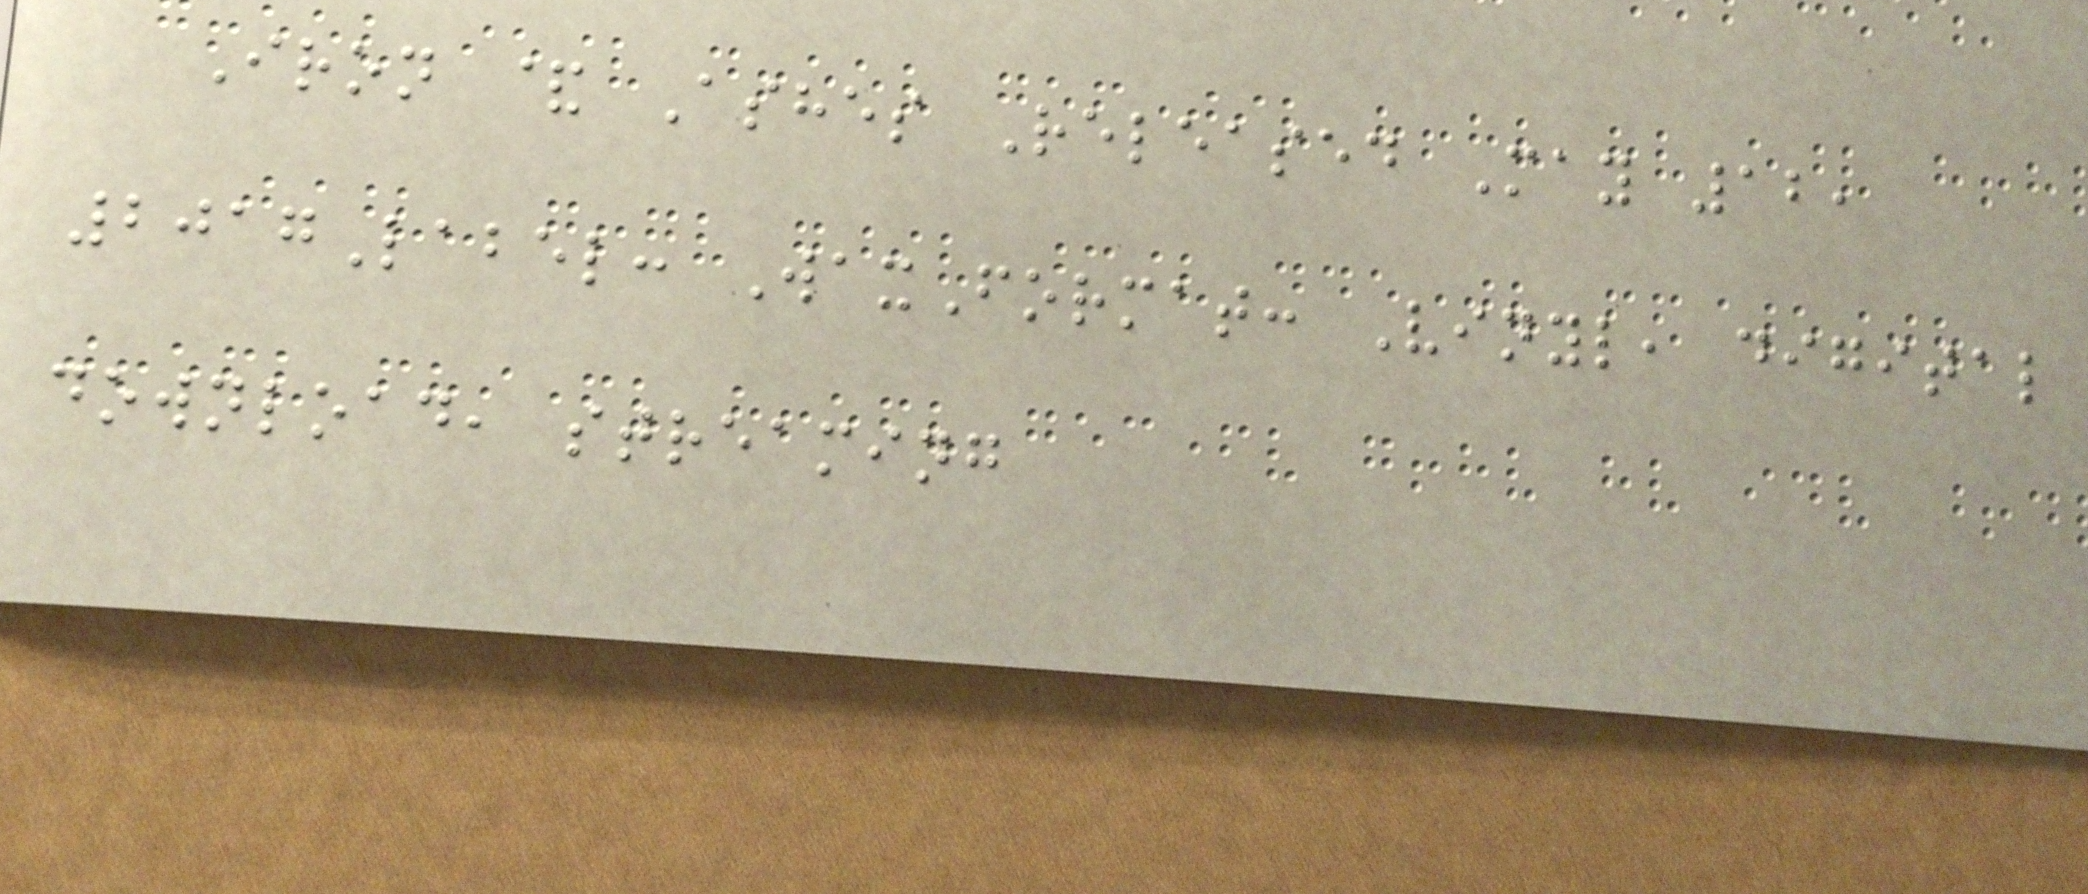Iron & Ashes Released May 12,
2017Label: WaxFormat: Vinyl, digital
download, streaming
